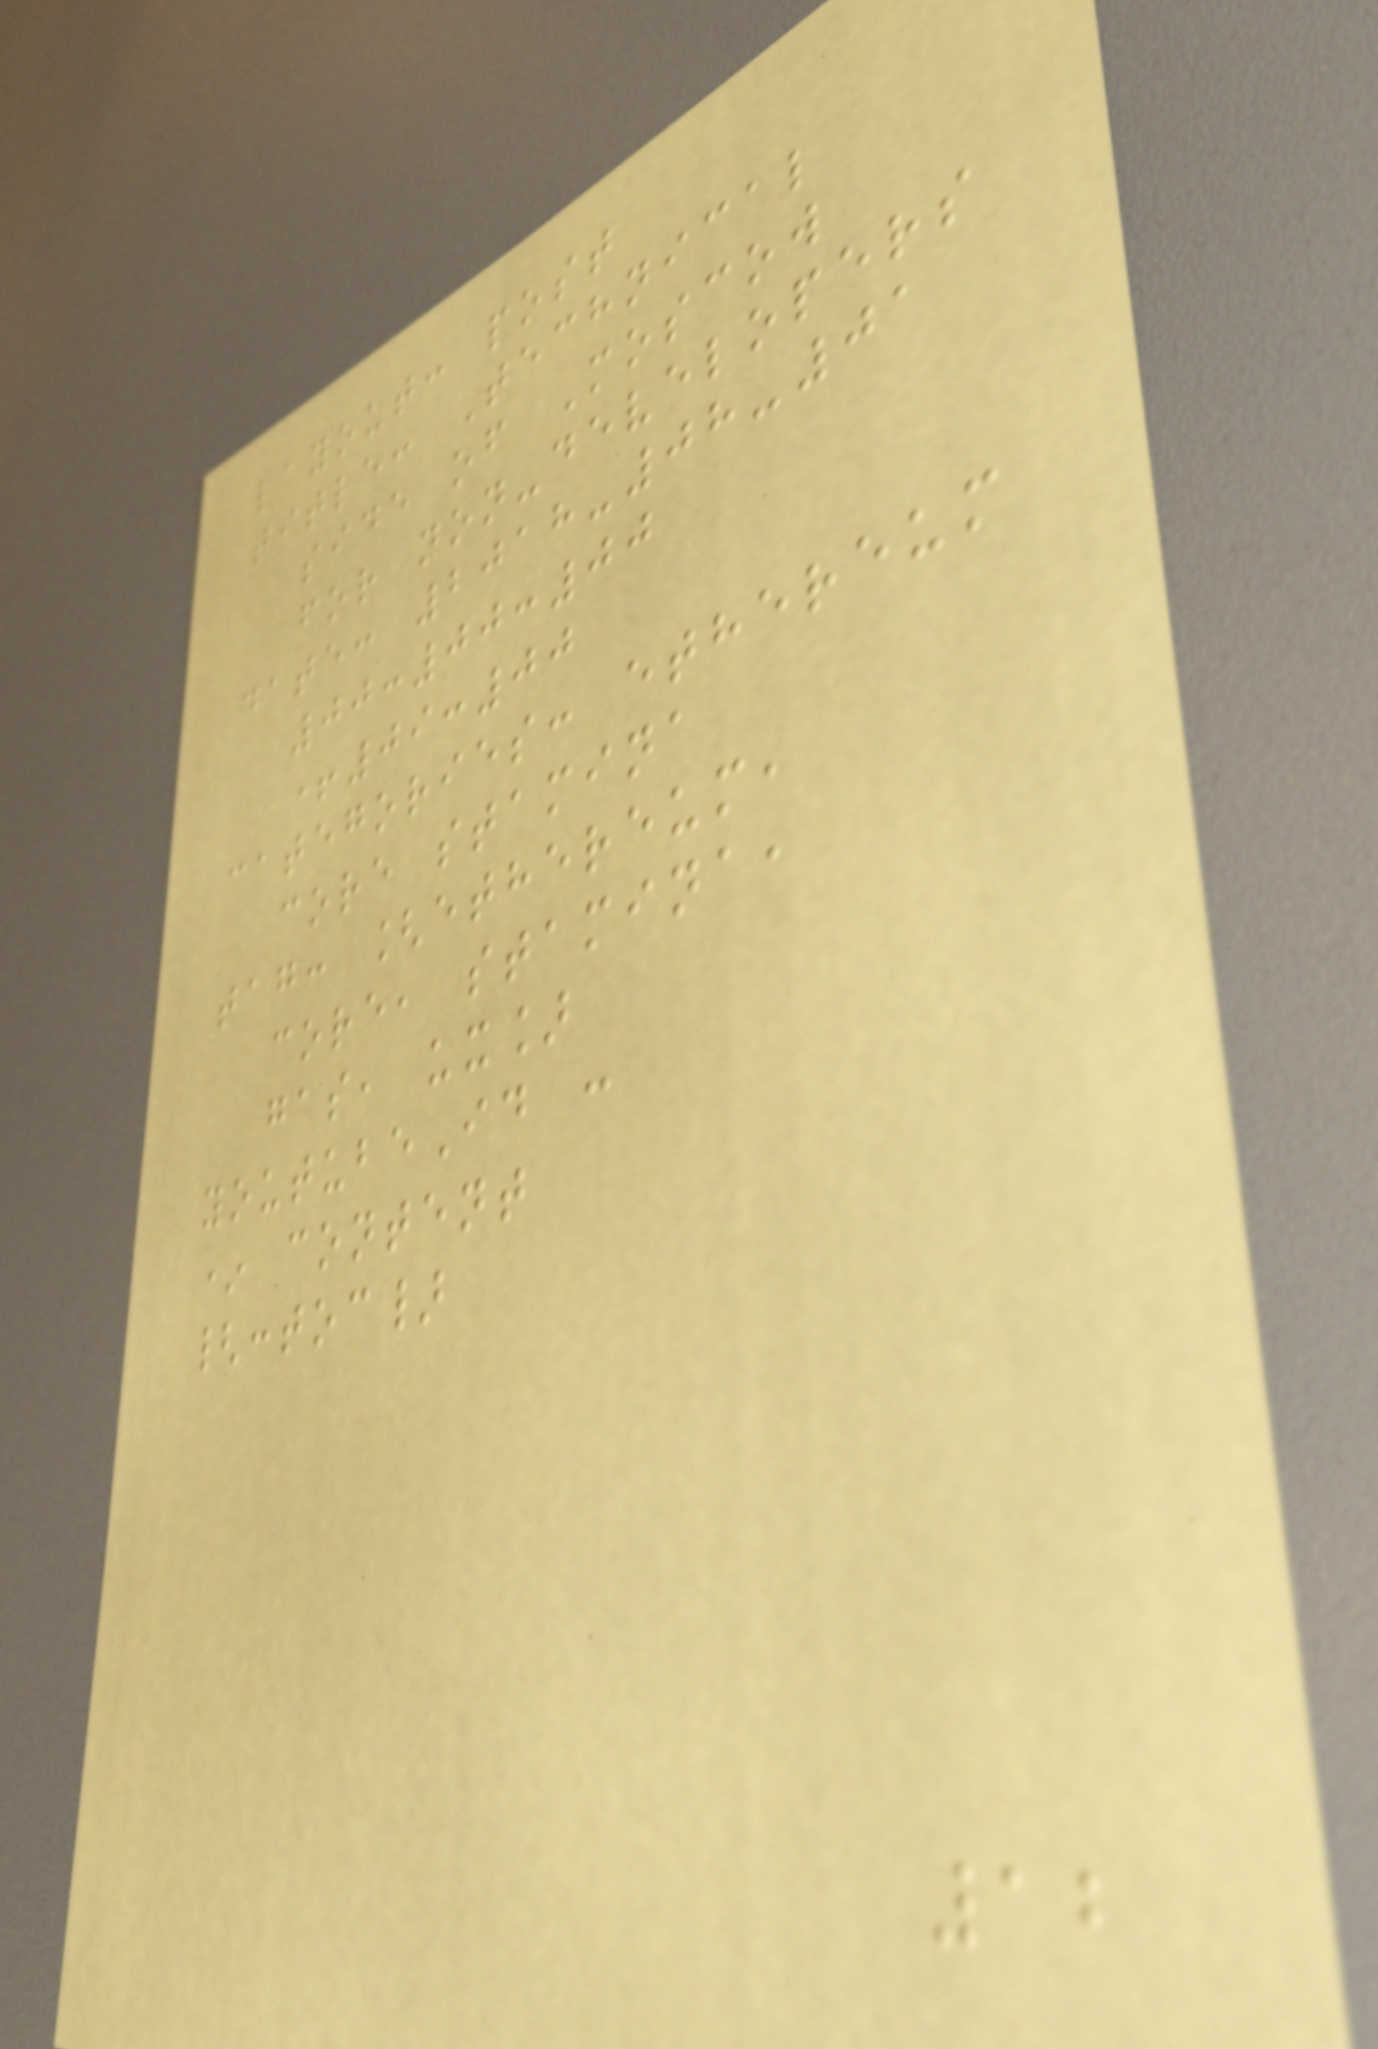layout: post
title: Technical
side of Moscow
for non-developers
date: 2018-08-01
00:00:00
+09:00
categories: ethereum
core stamina
tag: [ethereum,
core, stamina,
gas, ux]
youtubeId :
* content
{:toc}
12
